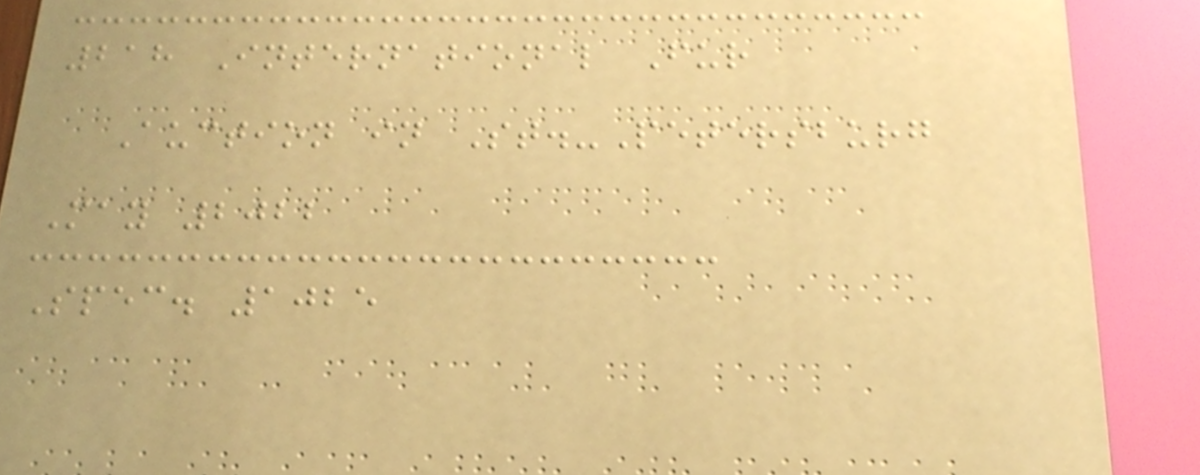218 International Fur
Auction in St.-Petersburg
May 2022
Spec. 1025
